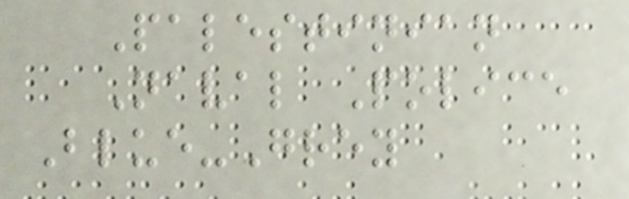Palestinian
Naval Police
Blue-Grey
